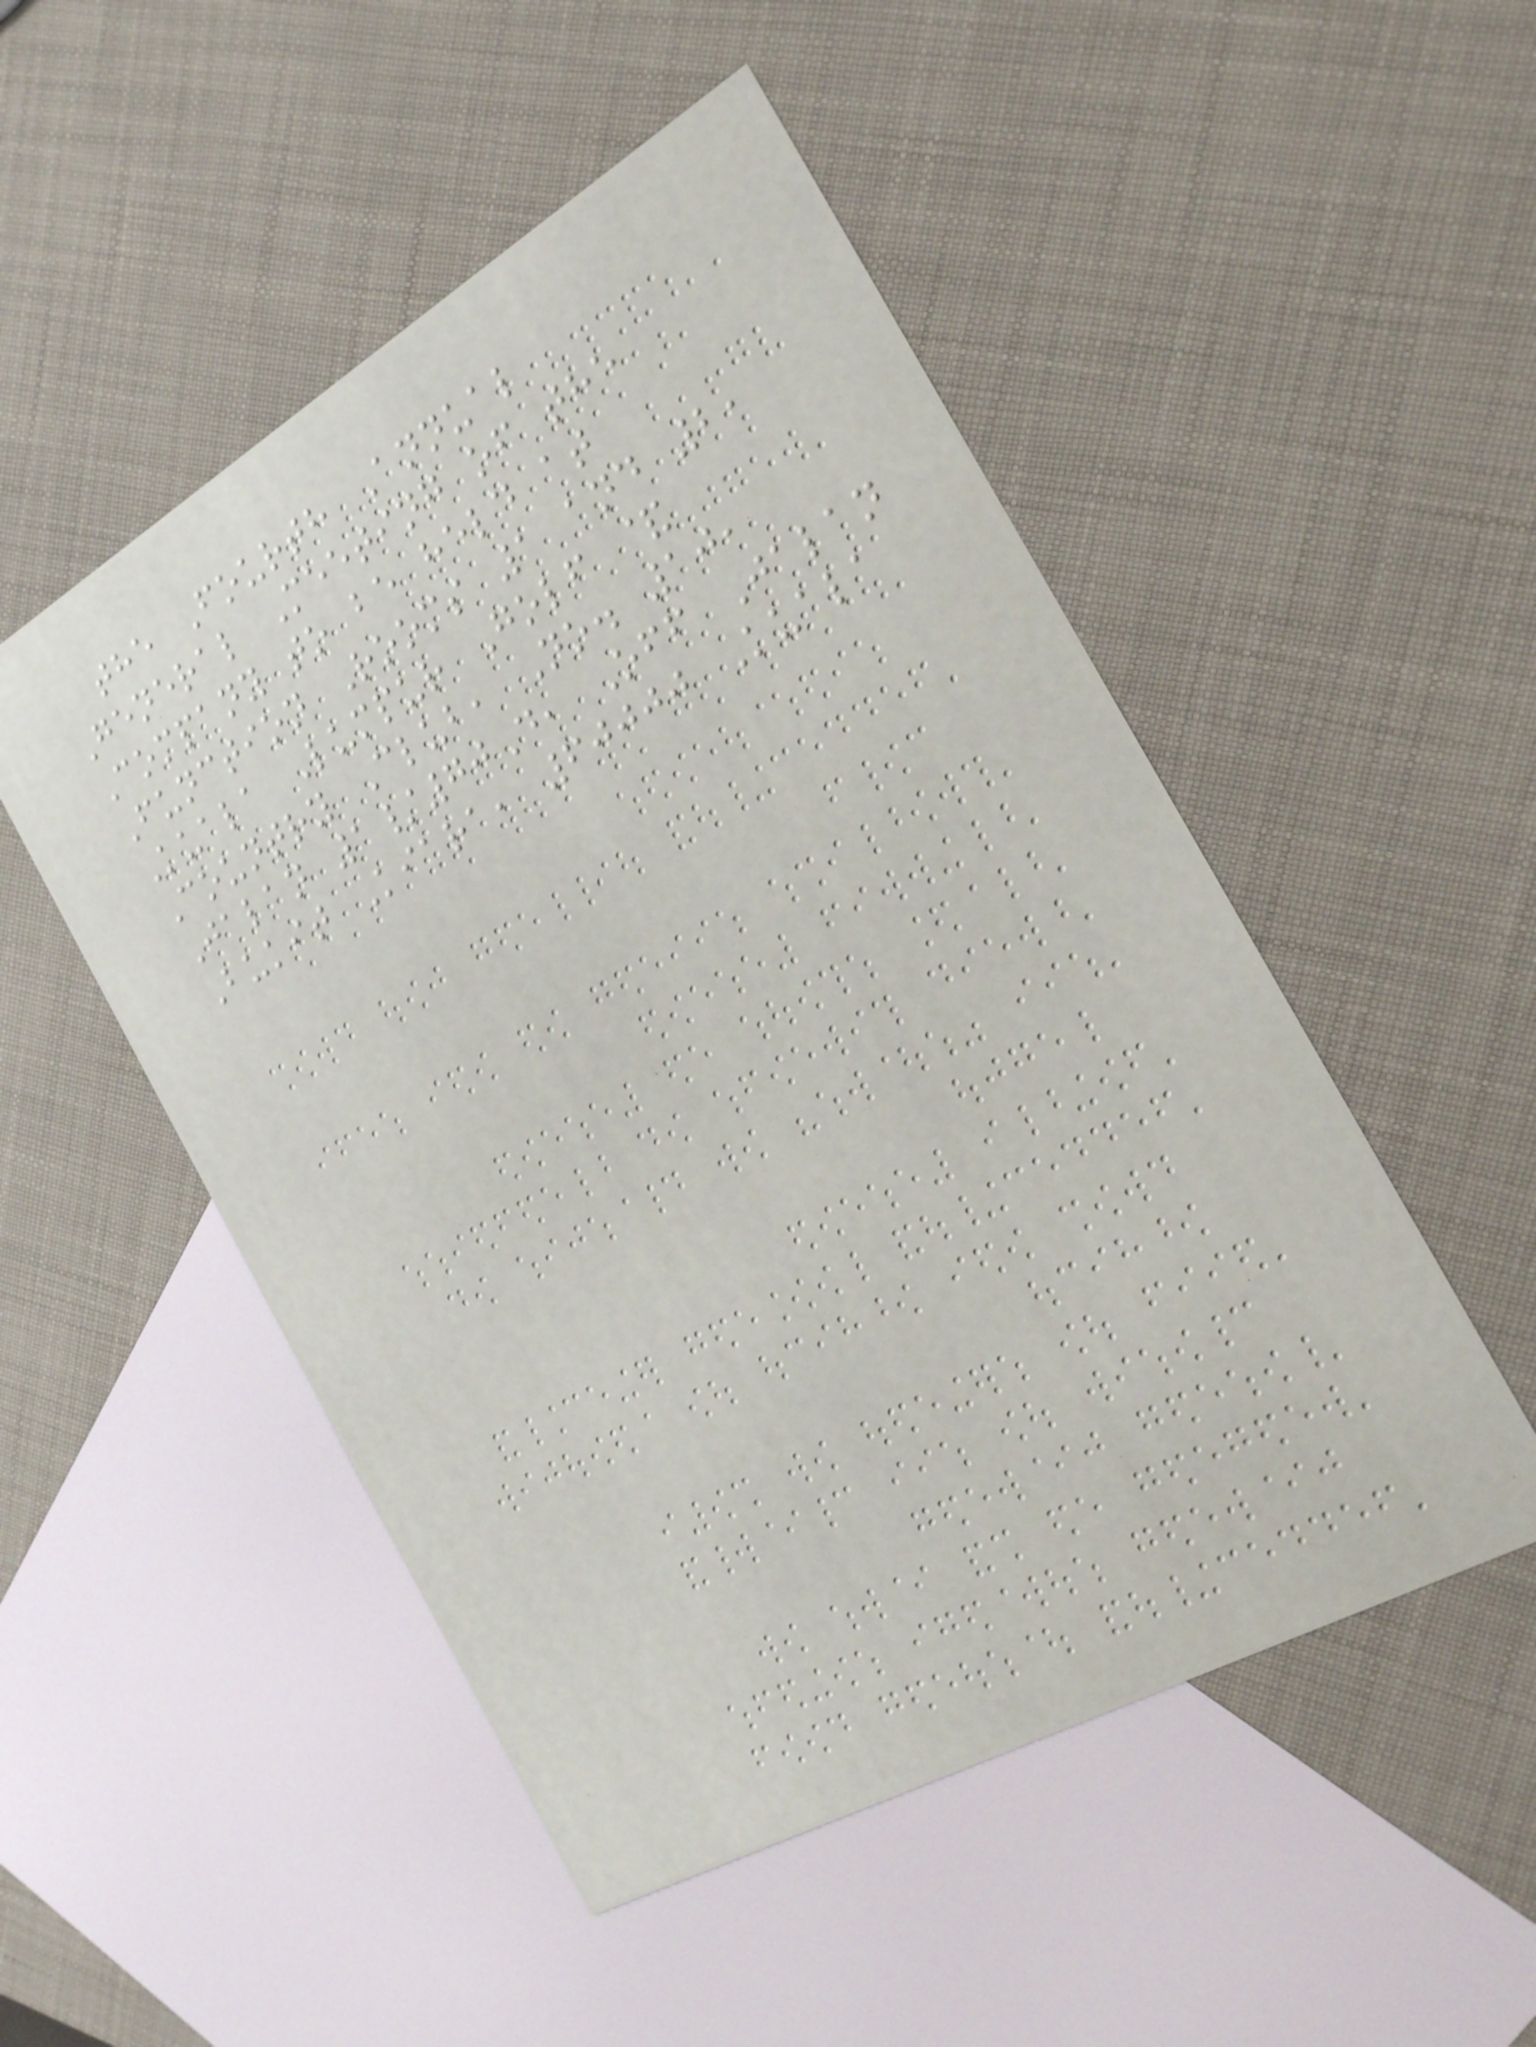the Fourth Annual
General Meeting of the
Company to be held at
Function Rooms 1 and 2,
Kuala Lumpur Golf &
Country Club, No. 10,
Jalan 1/70D, Off Jalan
Bukit Kiara, 60000 Kuala
